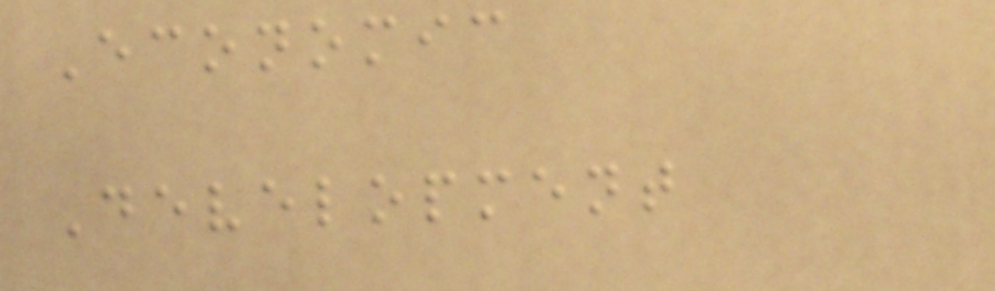Economic
Development
